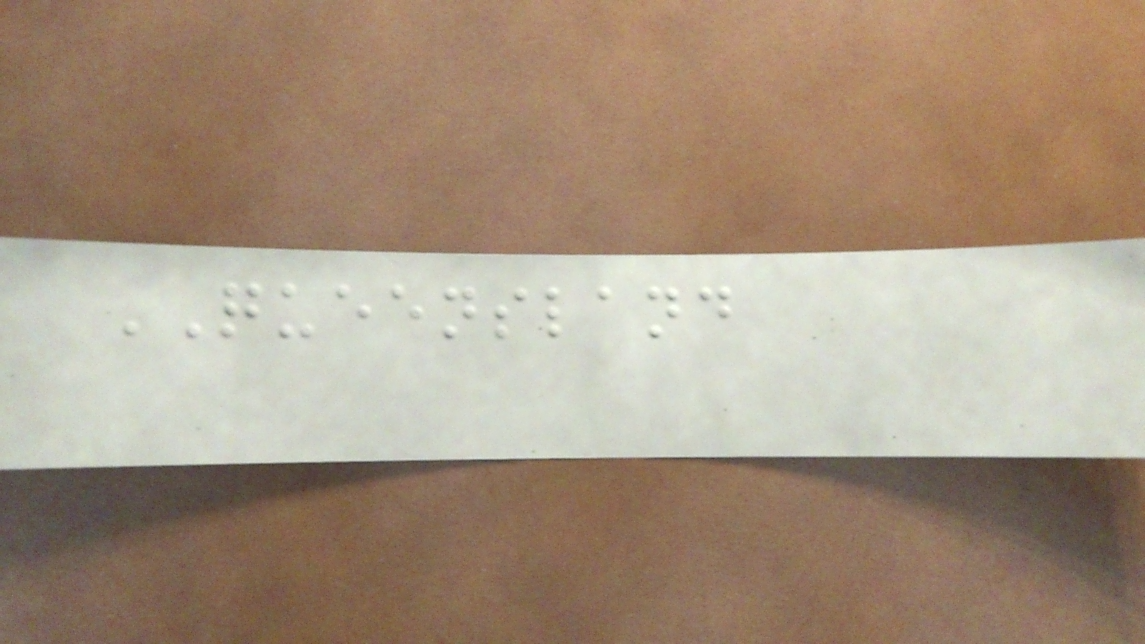QUEENSLAND
